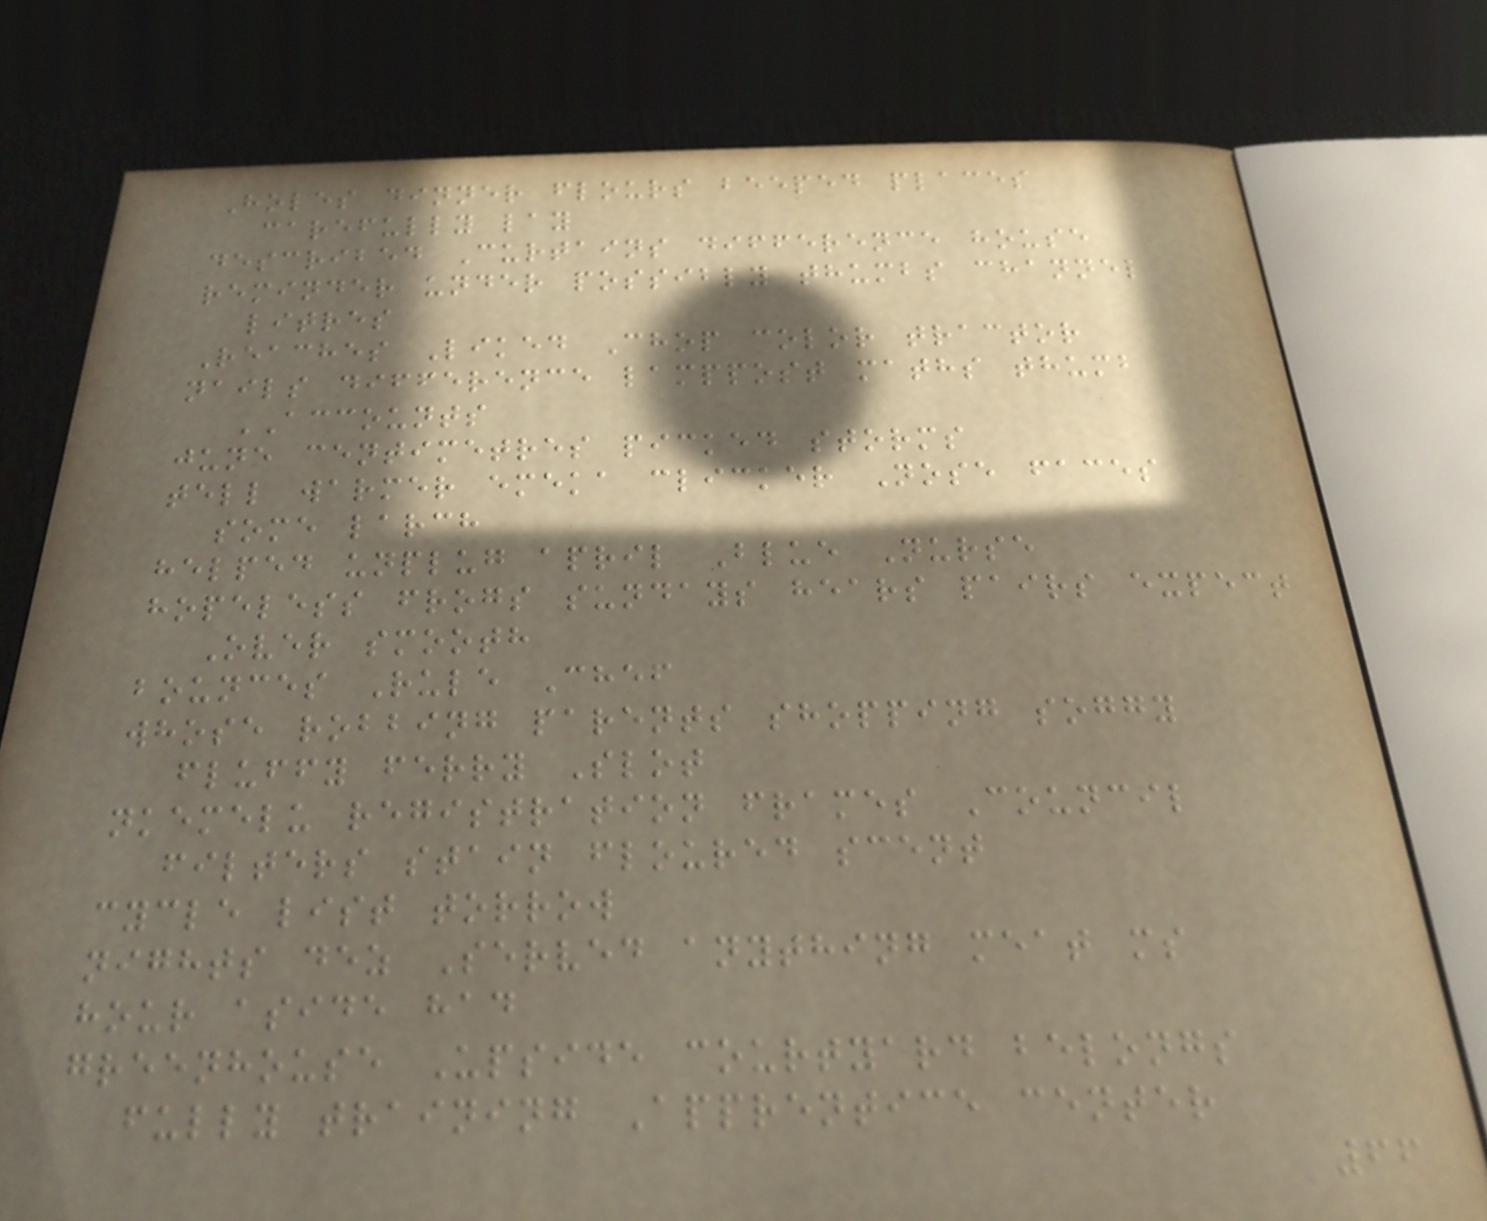Holes dinner flours beeped places
carefully lay
described Curtains difference house
reminder under possibly thumbs channel
litres
Reaches Liked Chop color tractor
nails difference lamppost maths thumb
ACCOUNTS
june centimetres picked storms
tell warmer emeka clicker Nose faces
some larch
helped unplug april Blue Nurse
hopeless frogs sundays hears pairs expect
Over smooth
bounces Rule Chef
whose robbing parents shopping soggy
fluffy ferry Slot
nkemelu registration frames Council
filters stain floured scent
cycle list torrow
nights dez Served anything meat ms
hour aside had
greenhouse Upside courtyard belongs
fully training Apprentice center
66
